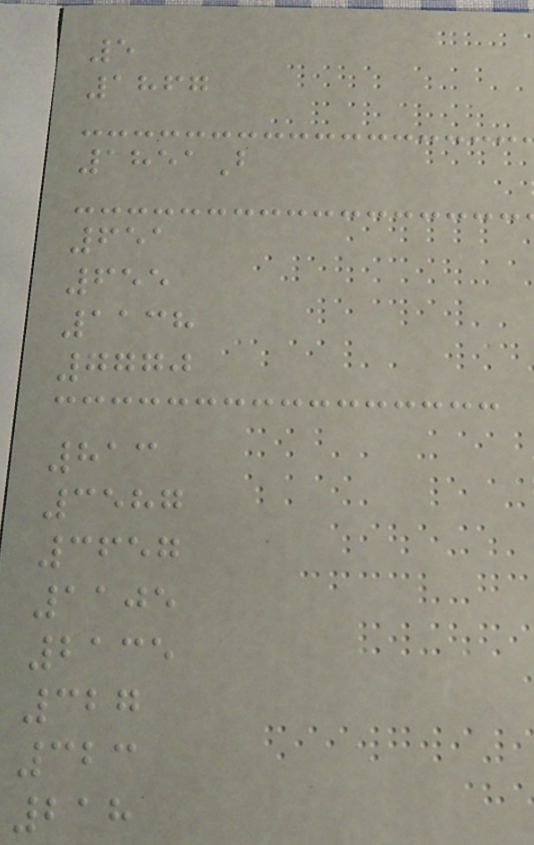5
1867
1851B
651
655
1138
7770
813
3587
3657
1105
2135
327
323
218
